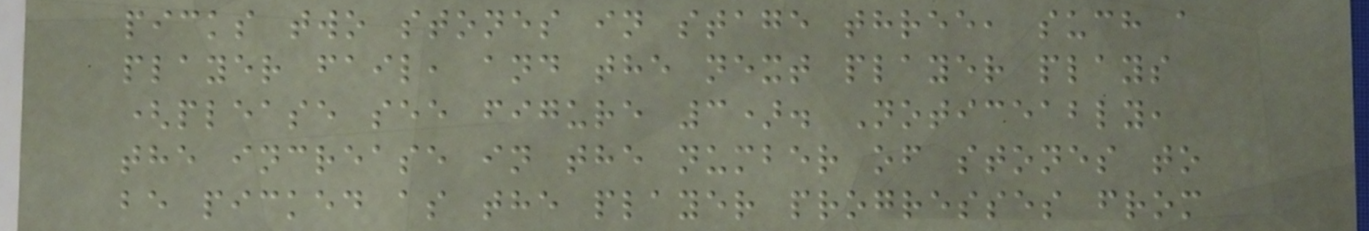picks two stones in stage three, such a
player fail, and the next player plays
(please see figure 3). Noticeably,
the increase in the number of stones to
be picked as the player progresses from
